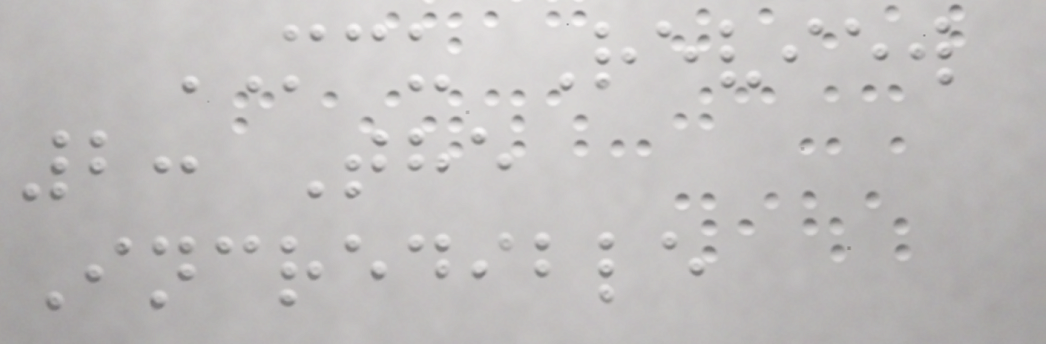MCU Review
2: The
Incredible
